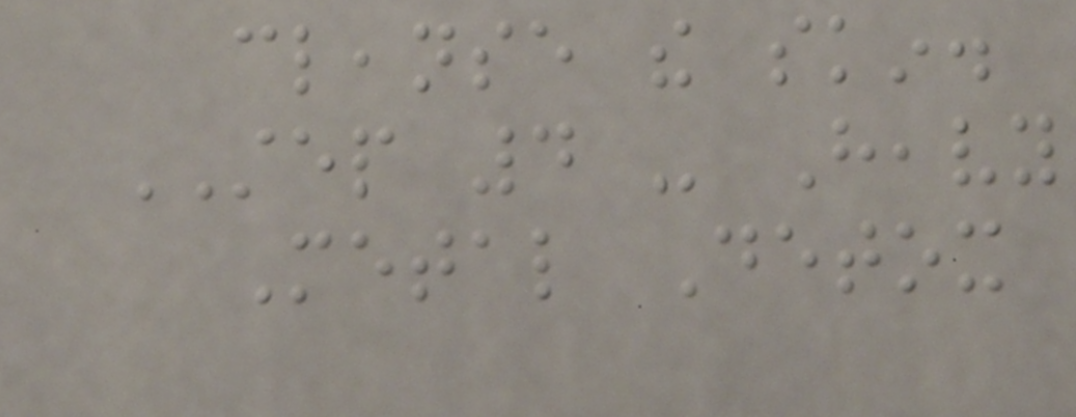cleanse the skin.
STEP 4 - Heavy
Metal Detox
